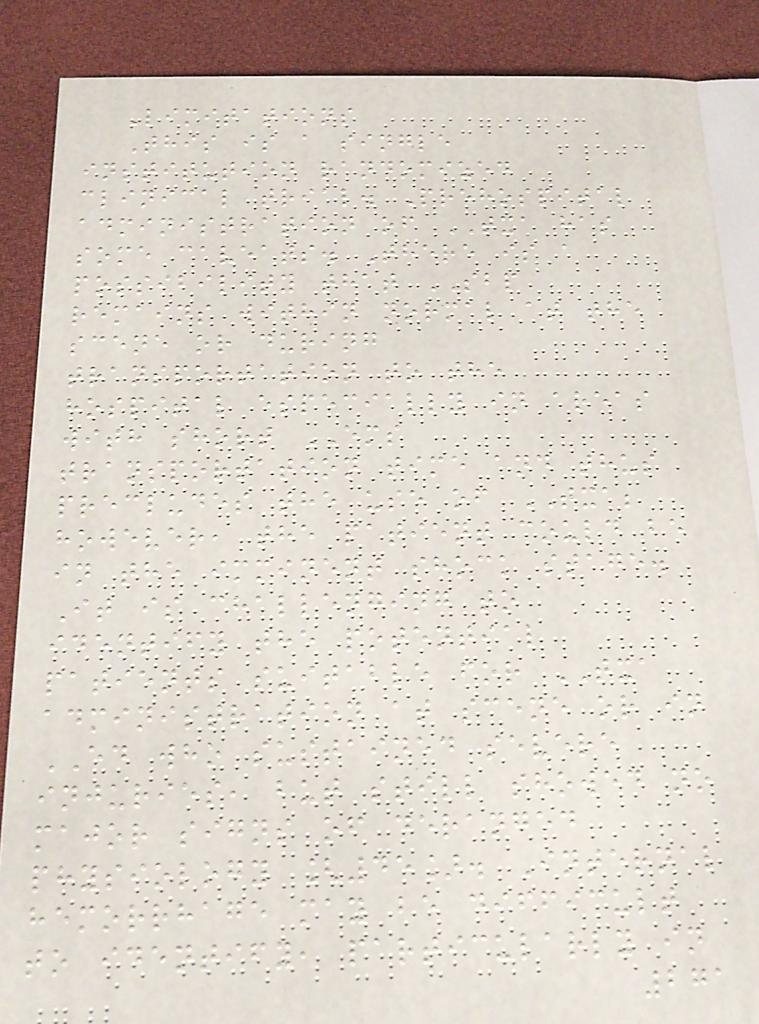Limitations
This is a single
institution randomized
clinical trial. Prehospital
administration of TXA has
some caveats. There is a
possibility that SBP
remains within normal at the
scene or during
transportation to the
hospital especially in areas
with short EMS
transportation time and thus
precludes the use of TXA;
however, the patient could be
in the imminent shock stage.
It is challenging to
identify the potential
patients suitable for TXA
administration at scene or in
ED who sustained severe
injuries, but still showed no
major signs of deranged
physiology [45]. Internal
hemorrhage may be difficult
to identify, particularly in
271
